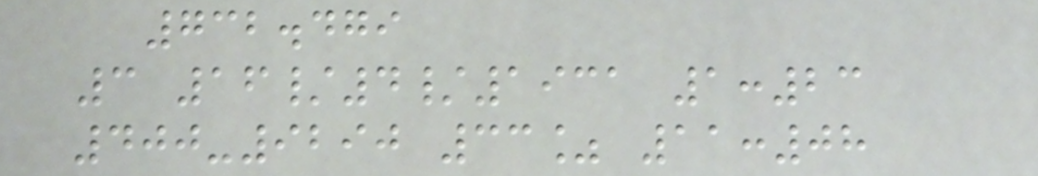732.479
3 16/4/1931 1:23
400-9290 33% 11:08
